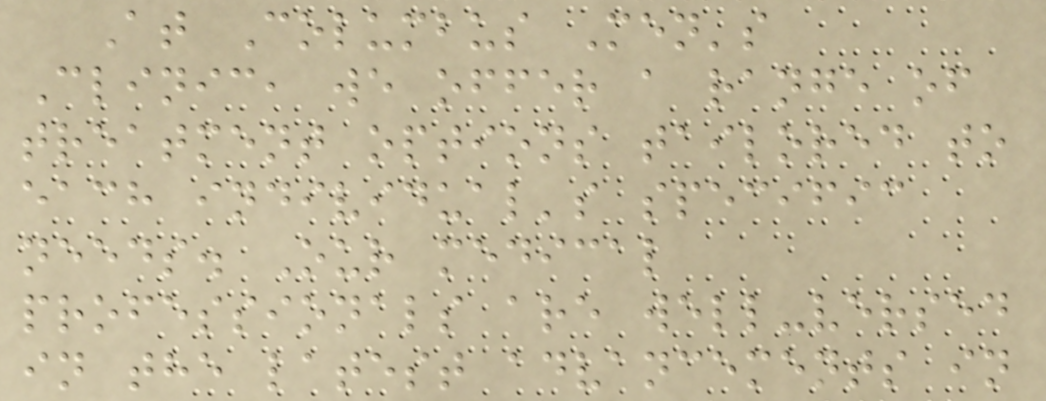At Columbus Men's
Clinic, we offer a range of
treatment options tailored to
each individual's specific
needs. Our medical
professionals are well-versed
in the latest advancements in
